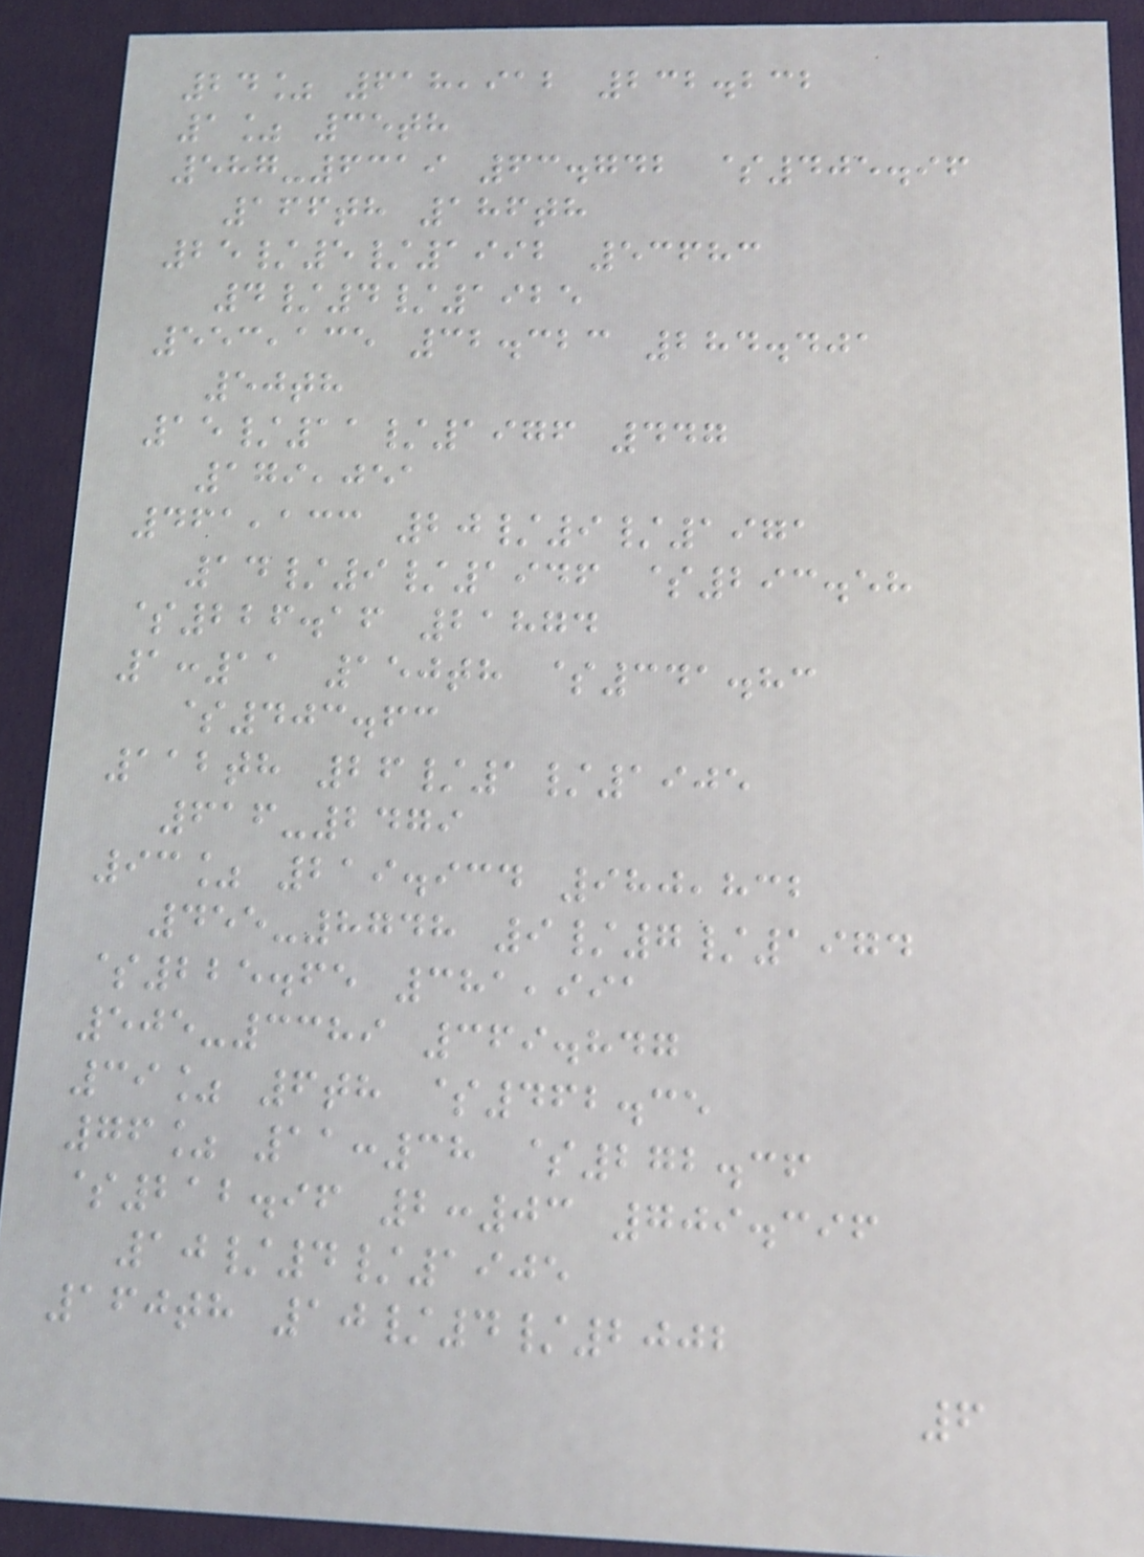24% 618,912 232.232
1% 35th
587-6319 63.742 $405.96
166th 186th
25/5/1992 53683
4/4/1925
553,135 32.323 284.401
50th
15/11/1976 447
179,051
461,133 20/9/1971
14/9/1946 $293.58
$226.16 21874
1:11 150th $341.83
$403.63
112th 26/1/1905
616-2479
93% 219.934 980,832
455-8748 9/7/1974
$225.65 381,991
505-3389 369.847
39% 6th $462.35
76% 11:38 $272.36
$212.96 2:03 709.396
10/4/1905
160th 10/4/2002
6
